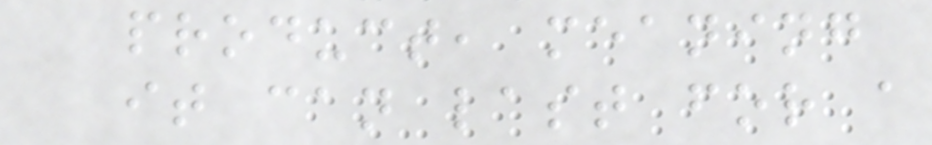product, meaning
it can last for a
